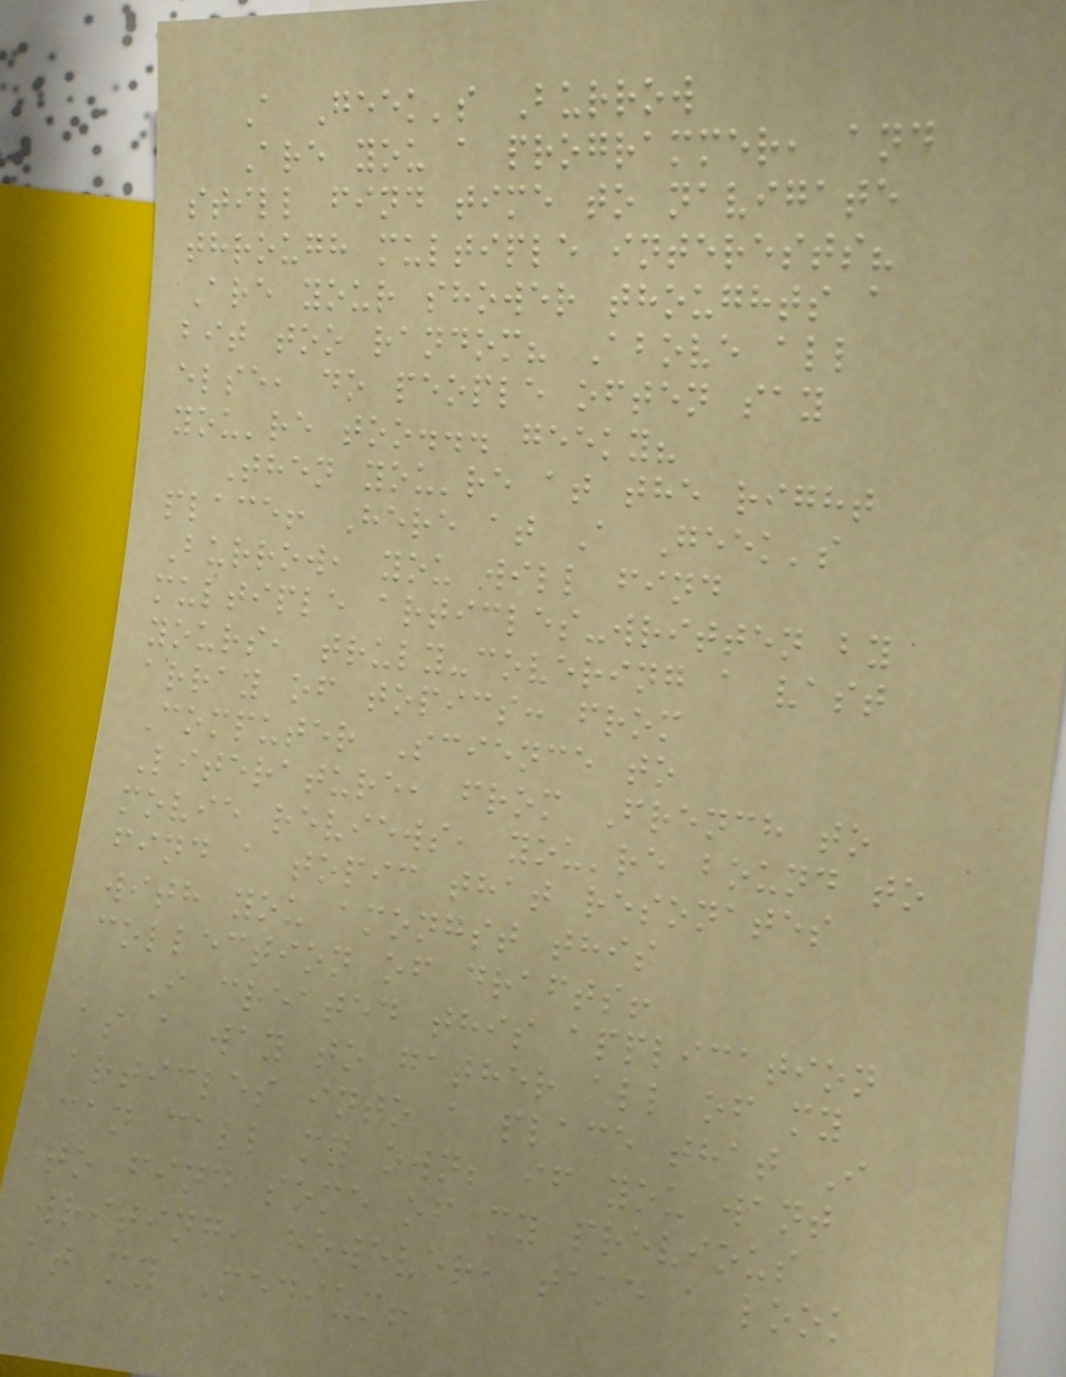A Geek's Burrow
Are you a programmer, and
still find time to navigate
through multiple interests?
Are your shower thoughts a
bit too random? Above all
else, do people often say
you're too... geeky?
Then you're at the right
place! Here at A Geek's
Burrow, you will find
multiple articles-written by
yours, truly-covering a vast
array of topics: from
Computer Science to
Literature, from French to
movie reviews, you're bound to
find a topic that resonates
with you amongst this
collection of drafts!
I created this application
as a way to gather all of my
articles into a place that I
can call my own; if you want
to find some of my previous
writing, however, take a look
at my Medium!
